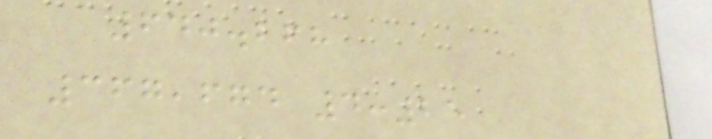640.268
367,674 4:25
